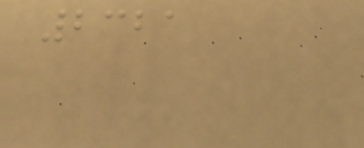2321
